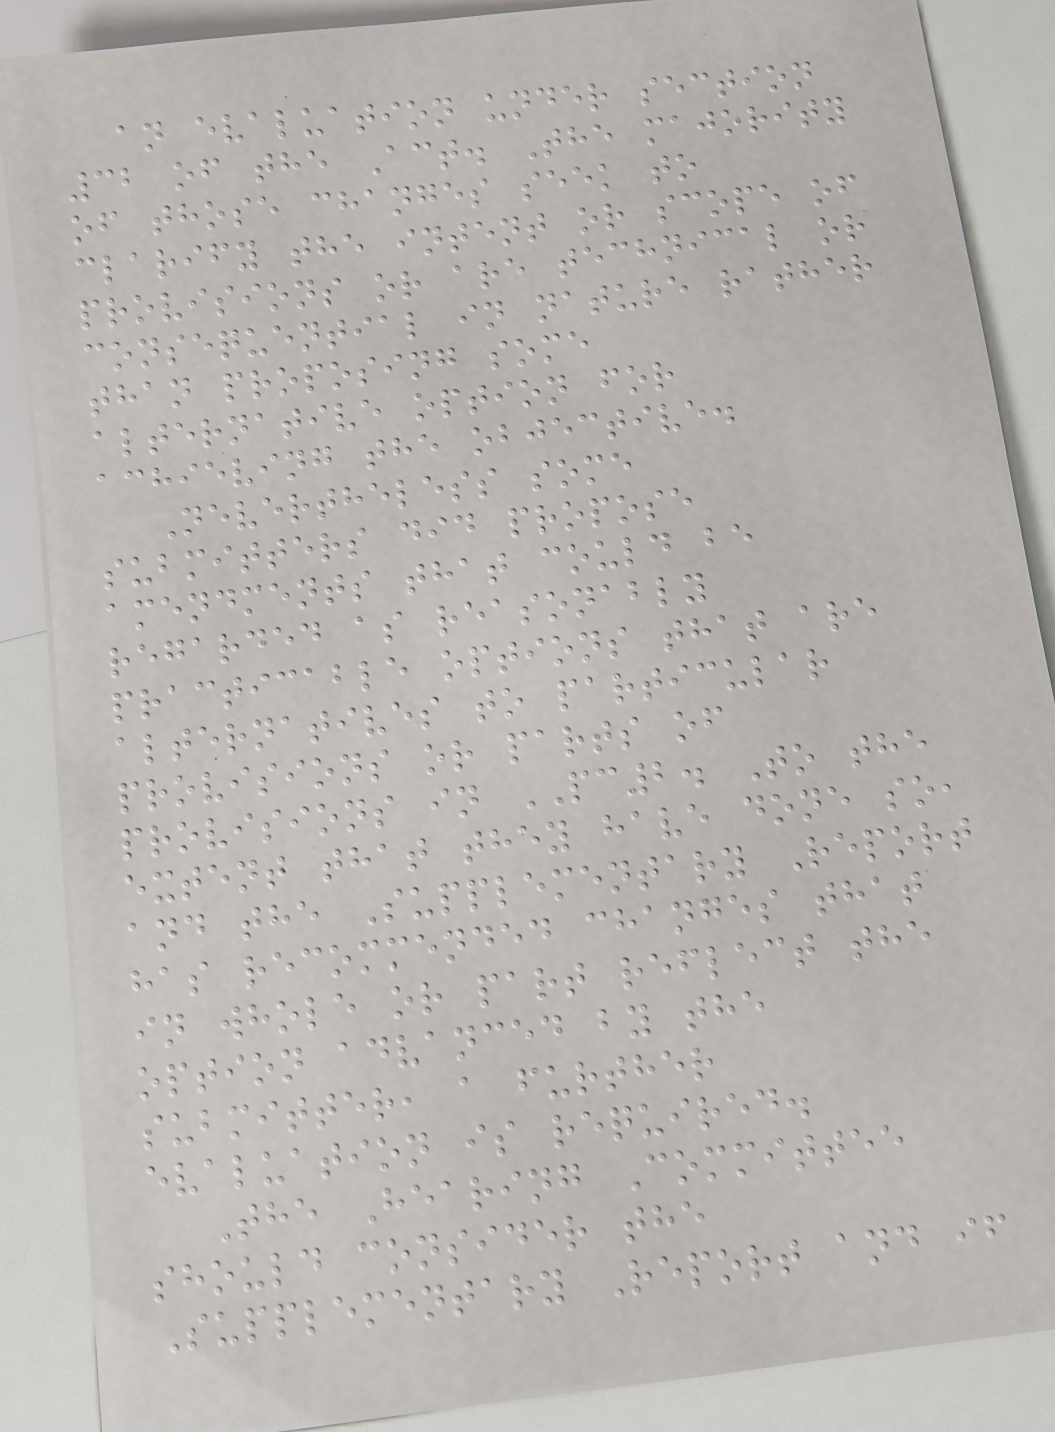an evaluation under section
32 of the Act. The majority
of those changes seek to
clarify the intent or scope of
provisions or are technical or
consequential in nature rather
than proposing some
alternative option for
achieving the objective.
Nevertheless some
submitters did propose
amendments that could be
regarded as reasonably
practicable options that are
alternatives to particular
provisions or parts of
provisions in PC2. To the
extent that they have done so,
and the Supplementary Report
has recommended changes that
in whole or part reflect the
option advanced by the
submitter, a further
evaluation is required.
The Hearing Committee
should consider the
Supplementary Report and if
